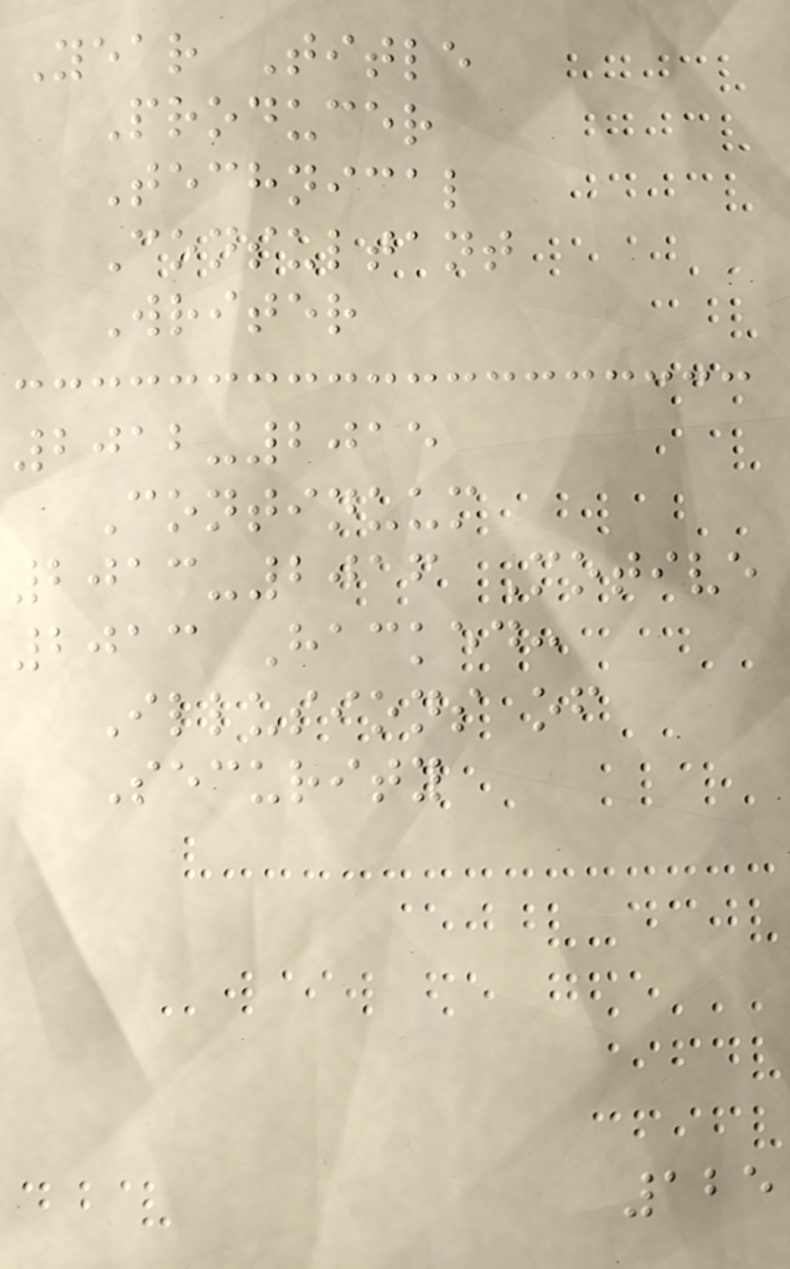Year Title
Producer
Technical
Consultant
Writer
2012-2015
Continuum
2013-2016 Motive
2013 Hacked:
Illusions of
Security
125
